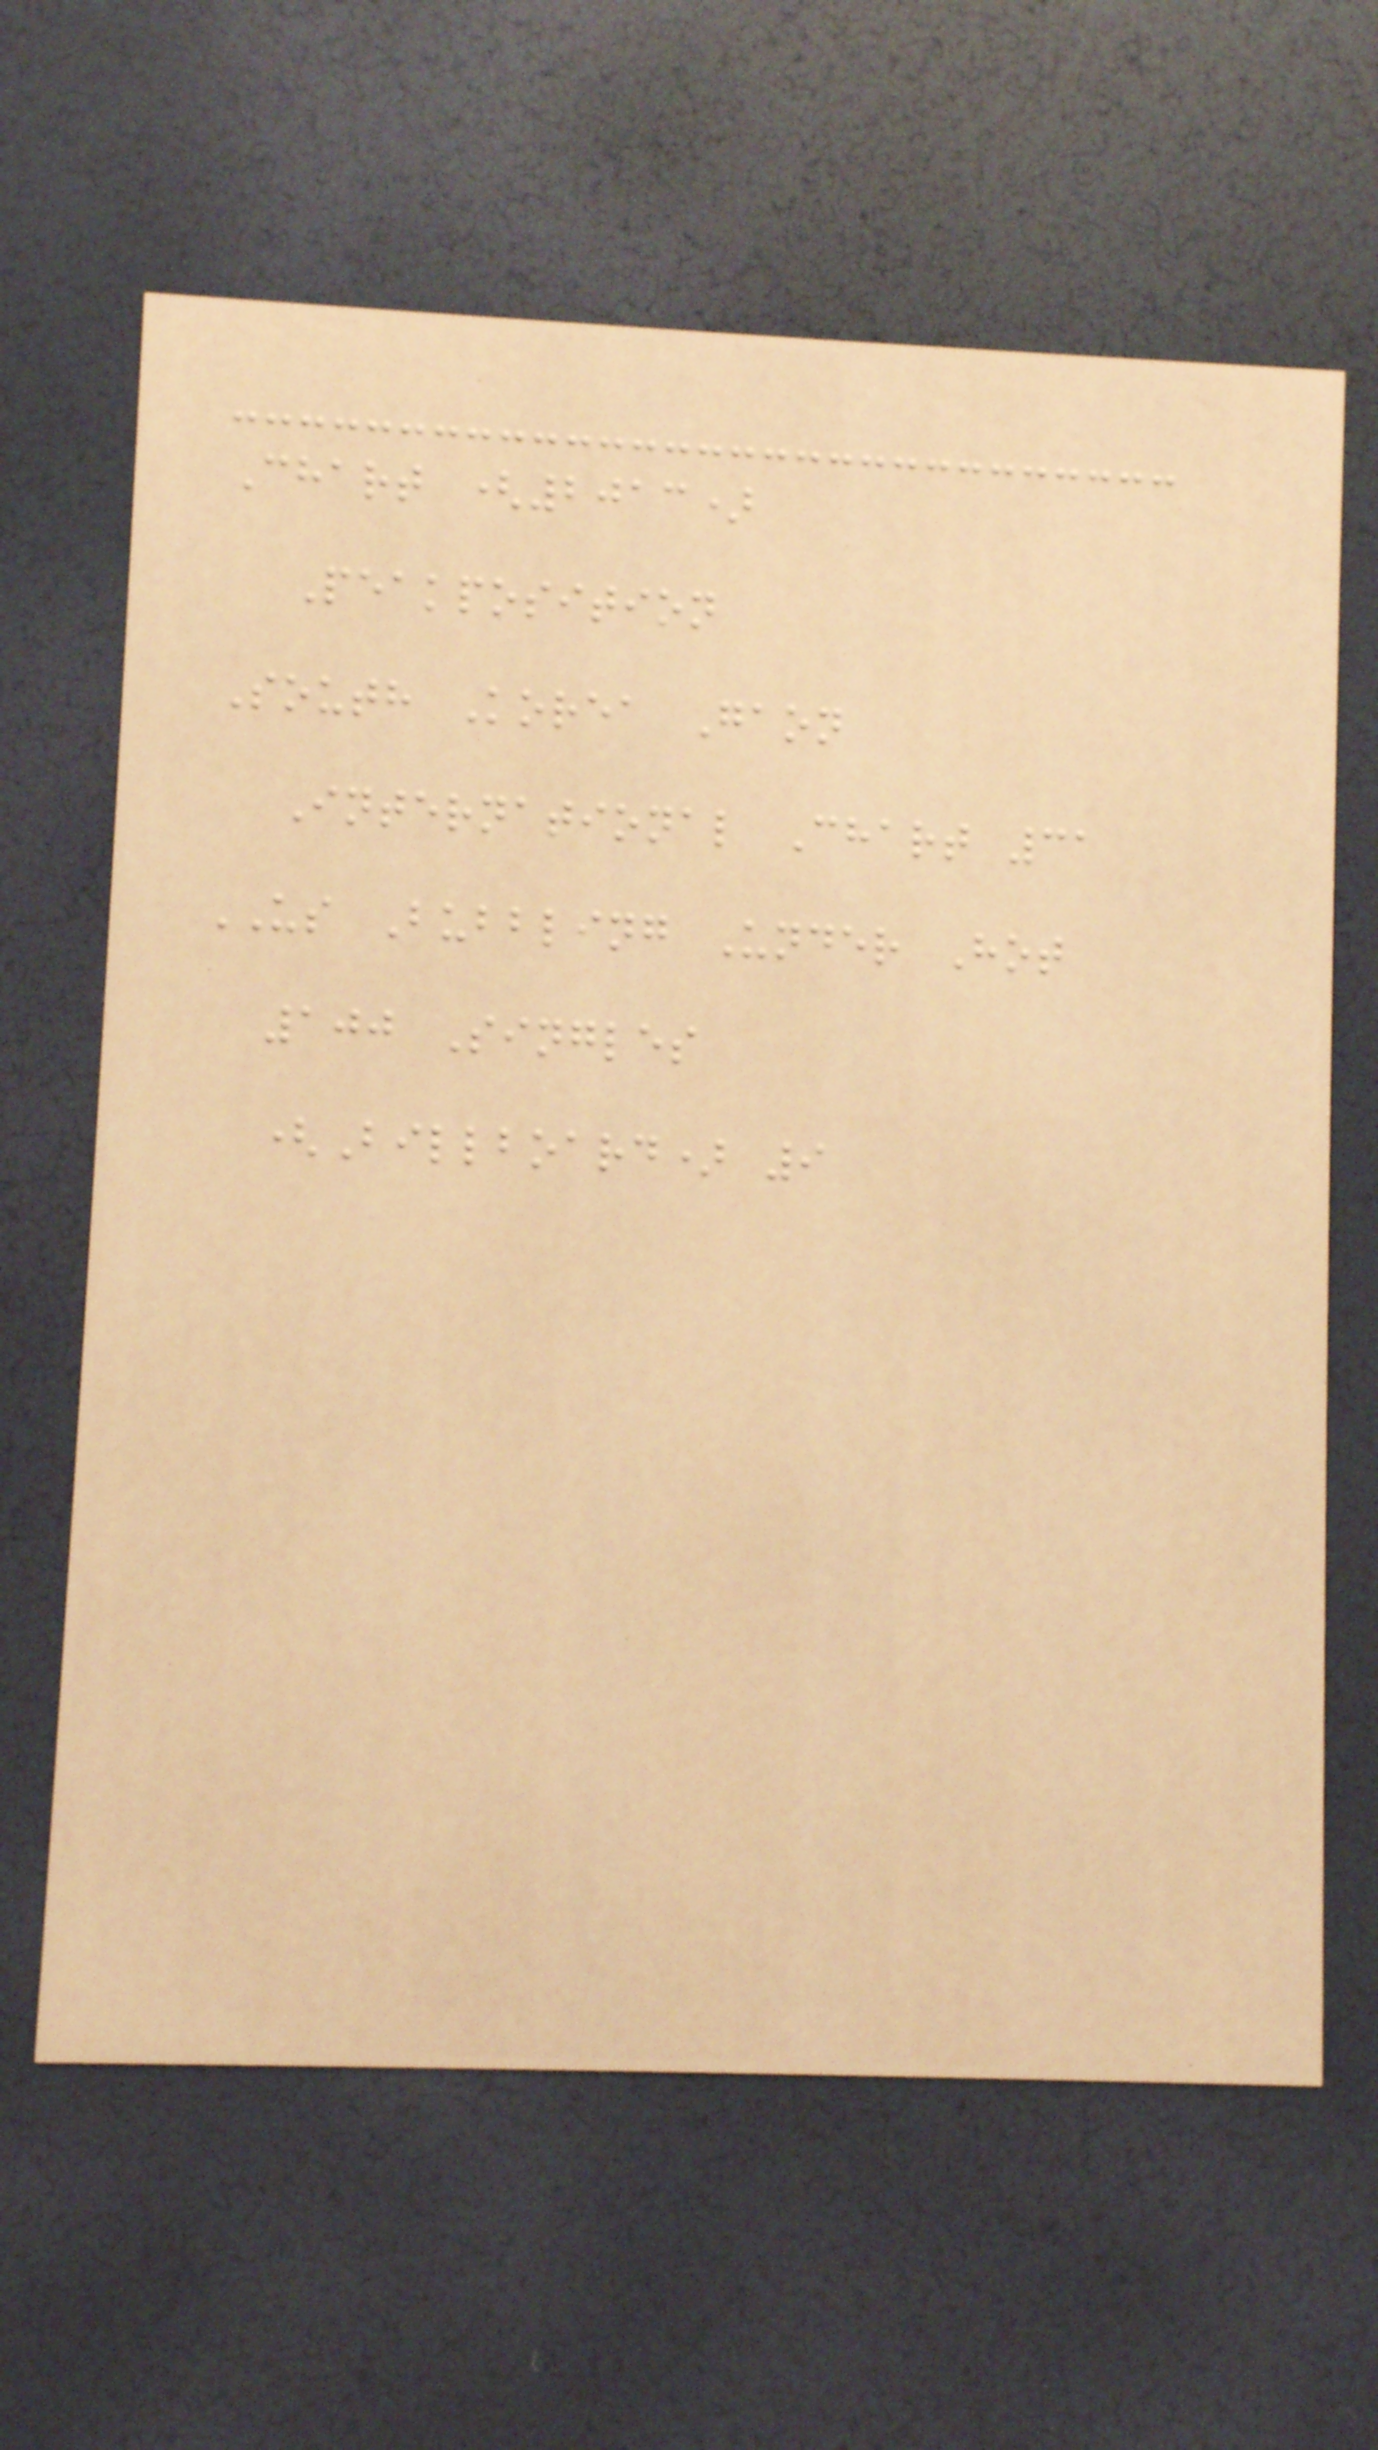Chart (2013)
Peakposition
South Korea Gaon
International Chart 31
US Bubbling Under Hot
100 Singles
(Billboard) 9
